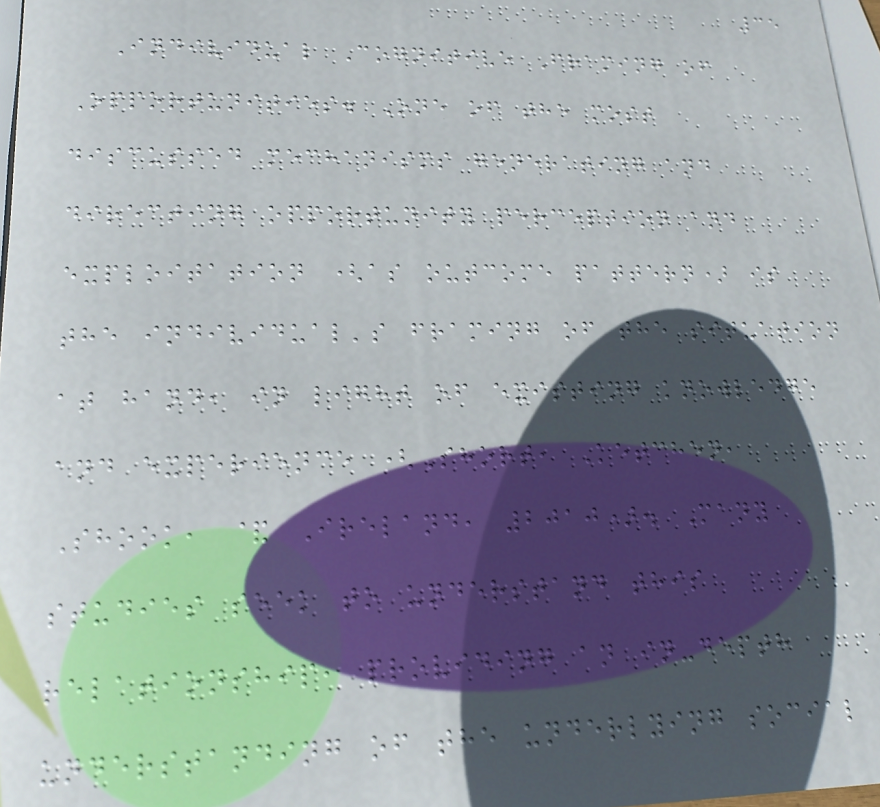35
Individual Cognitive Framing of
Opportunities. One of the most
discussed mechanisms generating and
directing opportunity perception and
exploitation (as outcome pattern) is
the individual's framing of the situation
at hand, in light of existing knowledge
and experience (Short, Ketchen,
Shook, & Ireland, 2010). Many
studies seek to understand this
relationship, providing an in-depth
understanding of the underlying social
